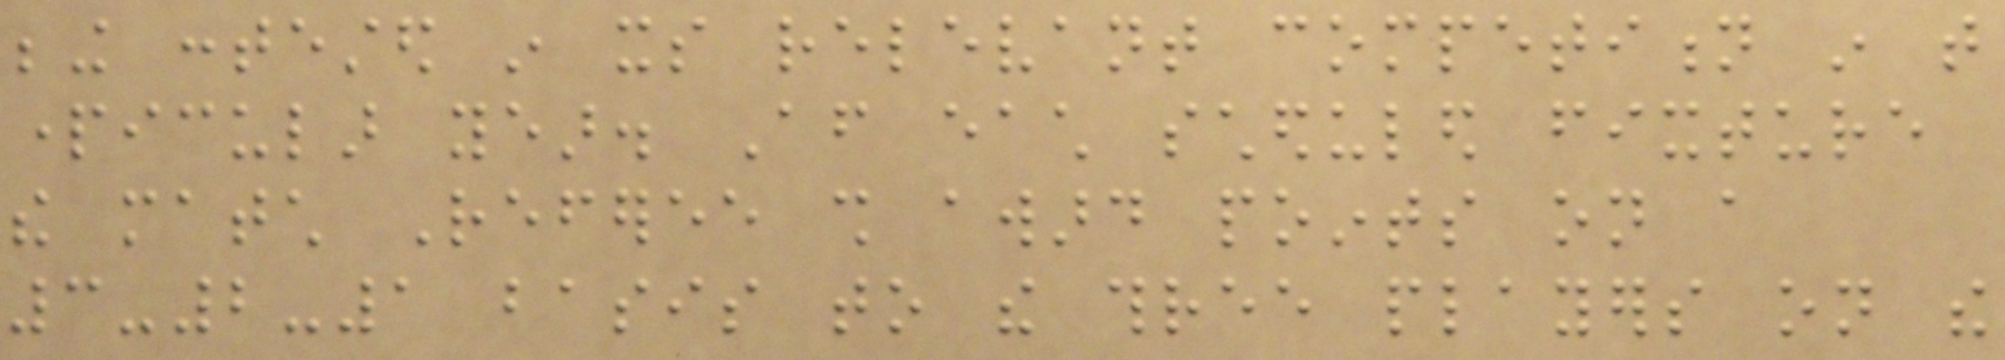being contested in its relevant competition in that
particular year. After each scheduled fixture
the match Referee shall award points on a
3-2-1 basis to the three players on the
